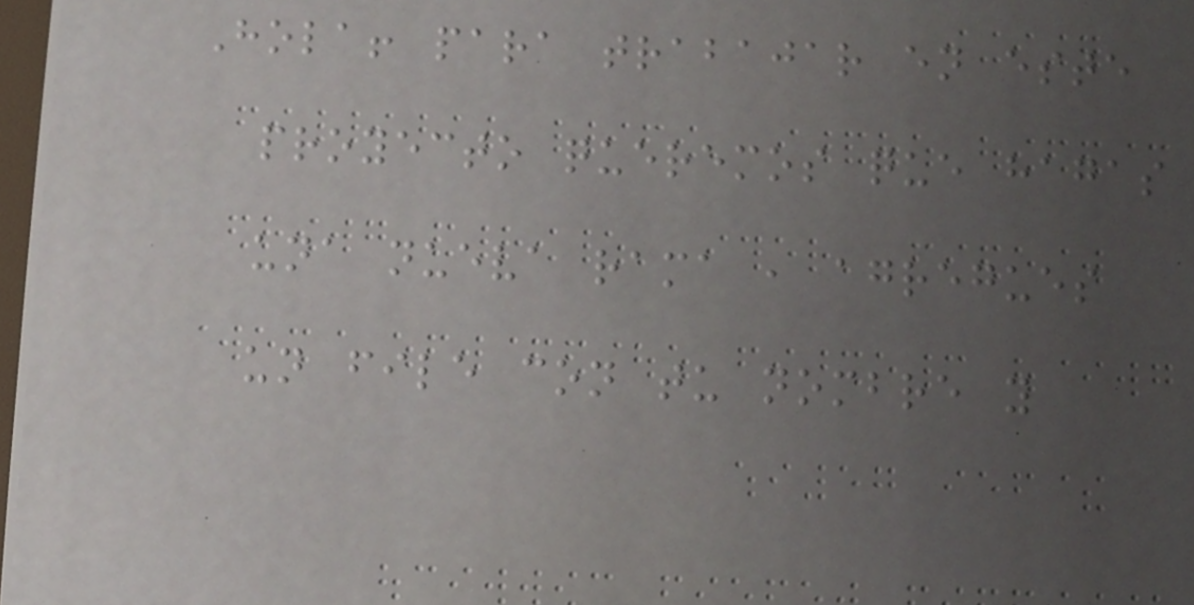Hola! para trabajar en este
proyecto queremos que hagas
una nueva rama , agregues
un file con tu nombre y
